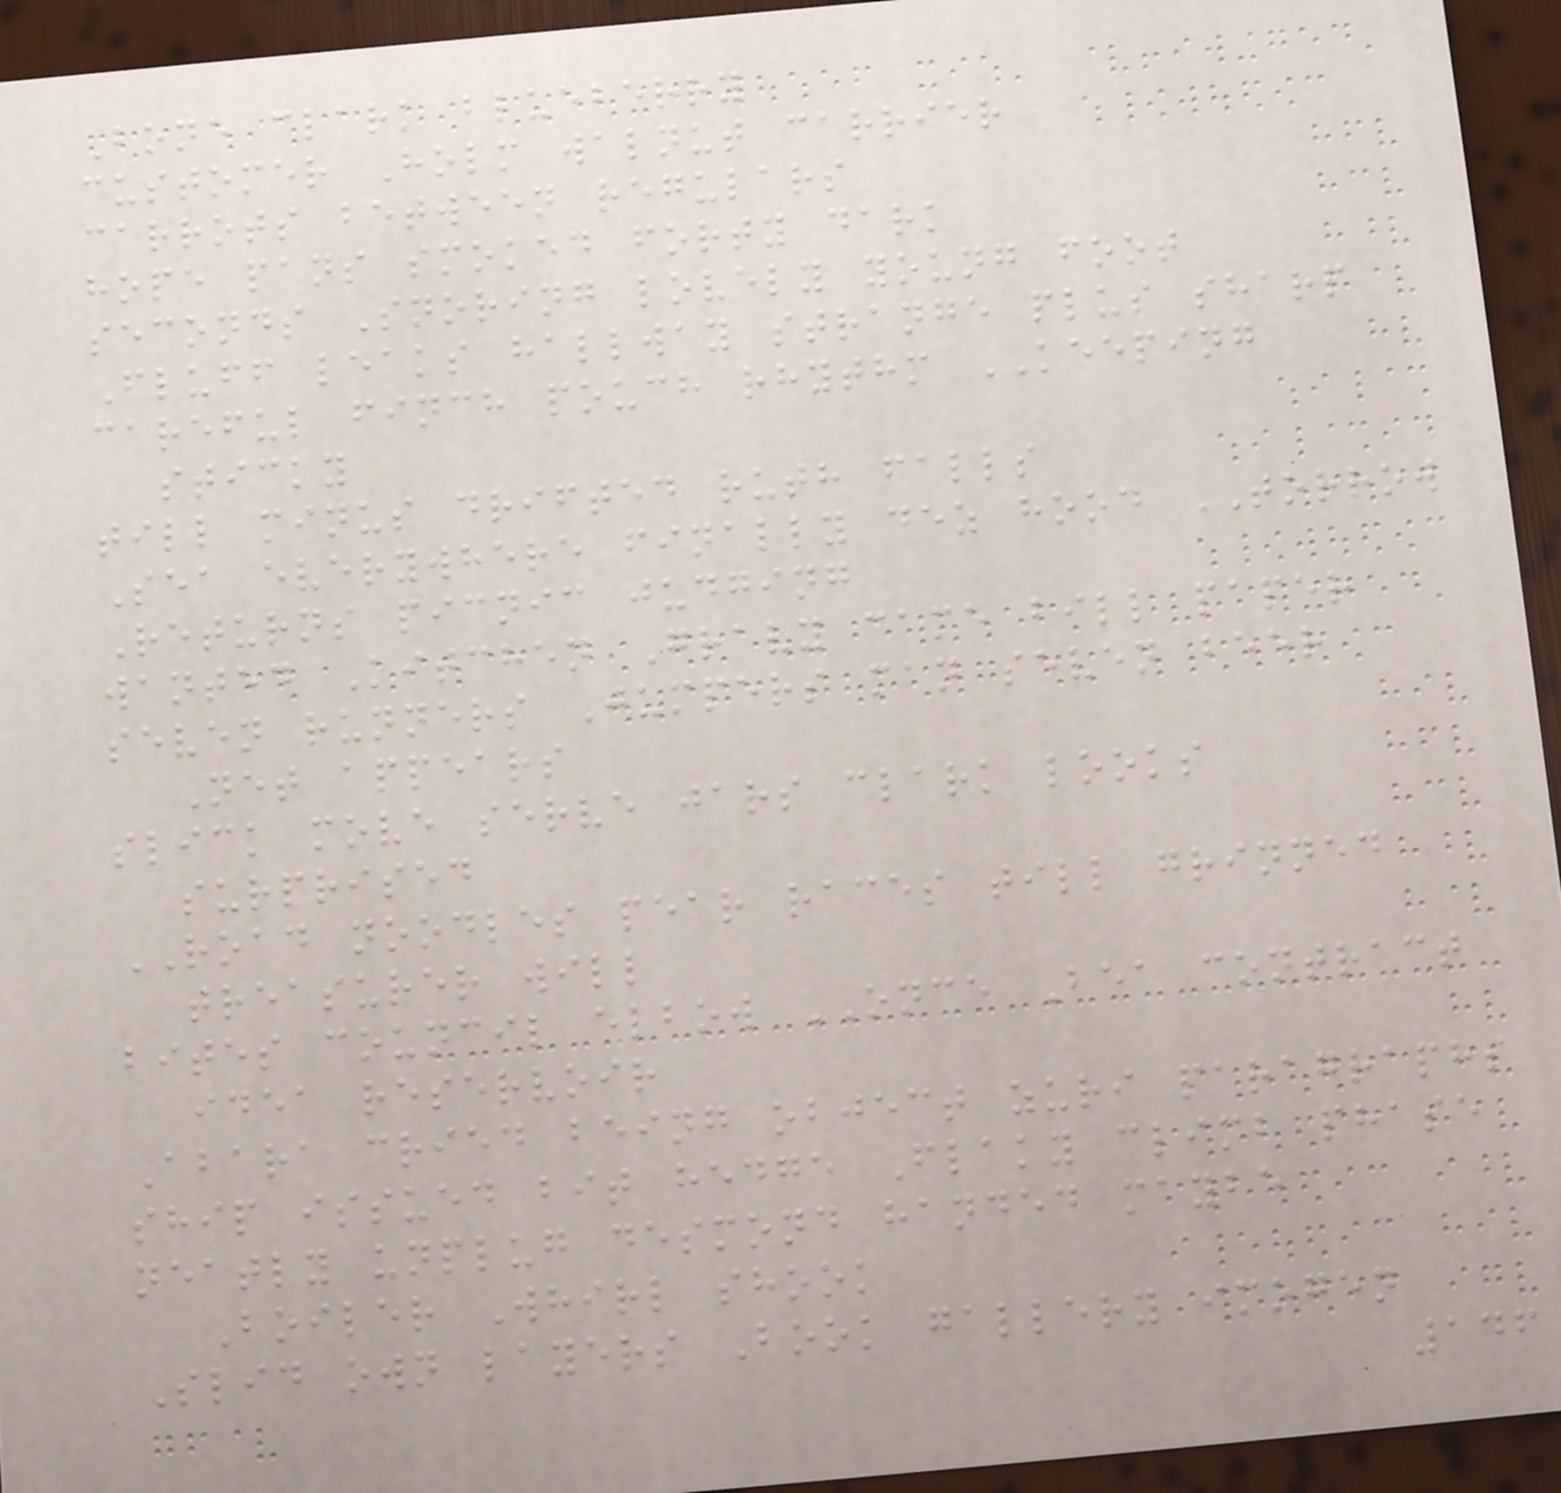Bone clark blueberry
customer Holm walnut carrier
carrots between regulars
hope pans smoked forty dark
seconds Snoring lovely young foot
Fluff leaks hallway strange plus sharp
careful finch pouch rhythm KEEPING
sticky
till minus drifted ruth falls
Sea everywhere finally dez hood TORROW
Returns picnic judging
wanted Kitchen Gravy came bill paper
seven runners Jumpers man seven beer
Net appears
slick move serve jars clark looks
surprised
ROAD noodles pear races till grinned
treasurer will
bites council elbow ONCE Bea contract
idea reservoir
Abara cried being object zuri paragraphs
ship issued bit hedge Flaky climb phase
neatly unplug desmond handed maybe
Boiler Whirl shook
Slid own layers Book gallery imogen
146
